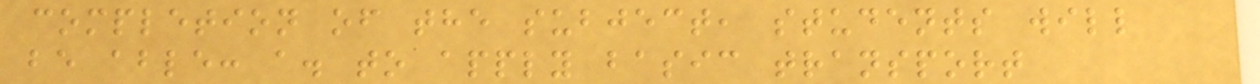completion of the subject, students will
be able: a. to apply basic transport
